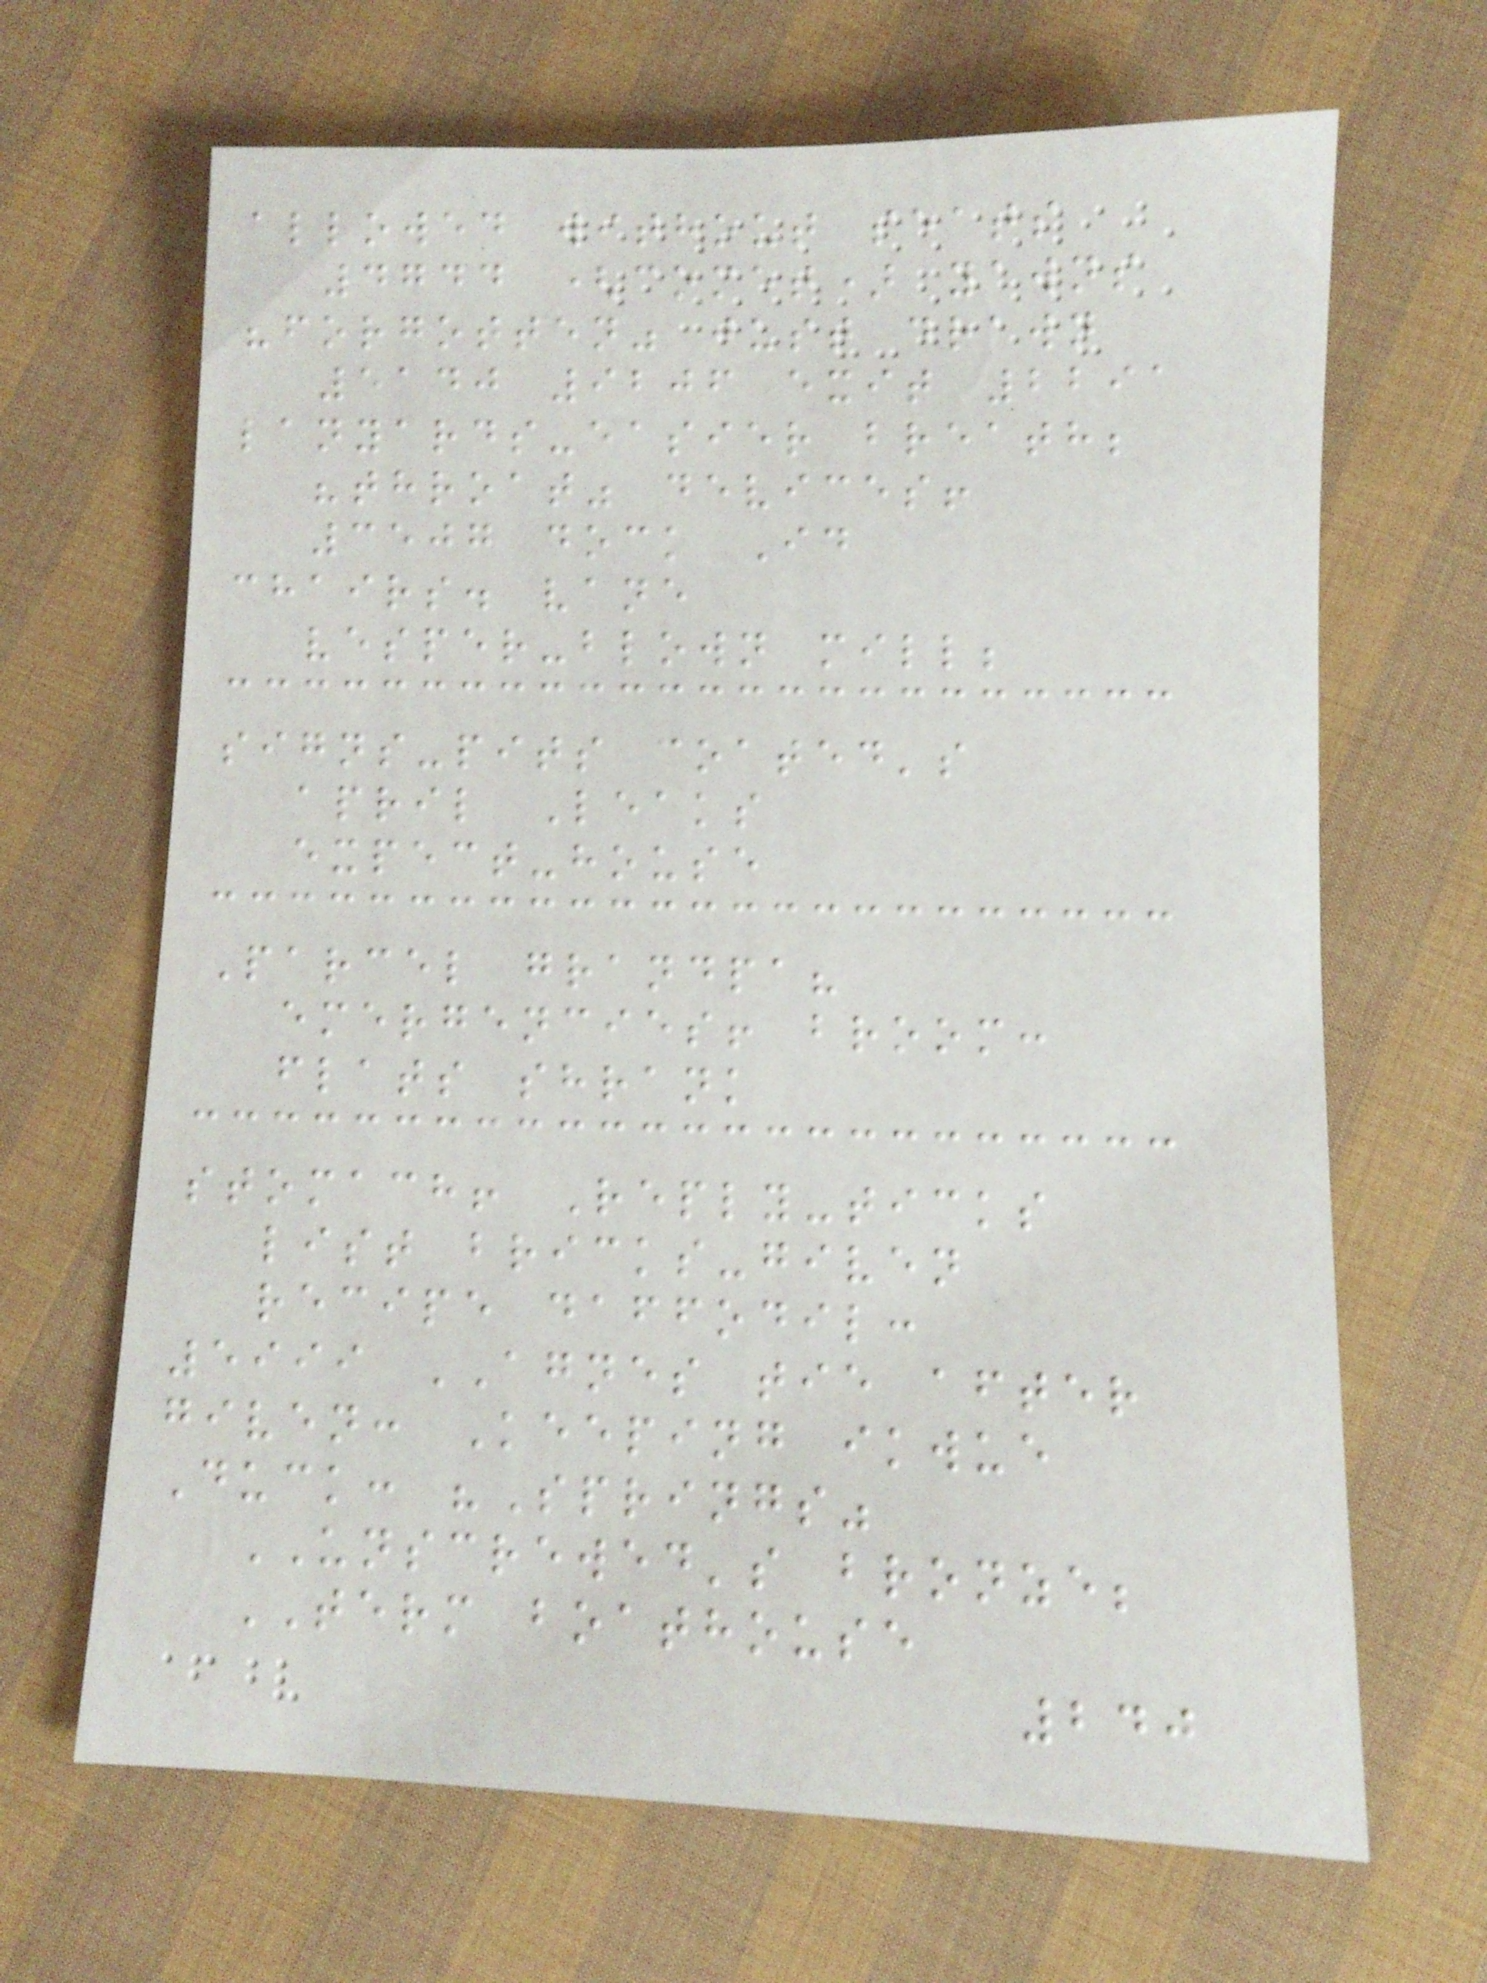allowed without seats
4744 (comet) yawns
"forgotten" just drawn
5140 9206 exit 2291
lanyards-easier breath;
"throat" devices!
3507 dock Id
chairs. vane
vesper-blown mill;
signs-pits coated's
april Leaks
expect-house
Parcel grandpa?
emergencies! broom:
flats shrank
stomach! Reply-ticks
list bricks-given
recipe daffodil:
5999 AGNES tie after
given: Keeping ikwue
Duck: "Springs"
UNSCREWED's bronze;
TERM boathouse
240
